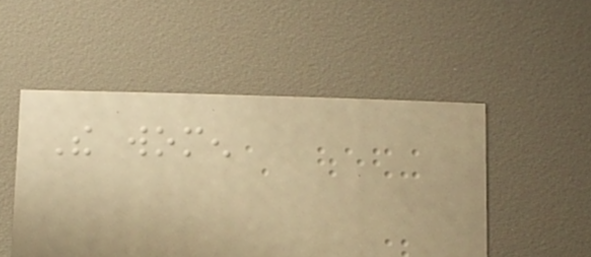The women
